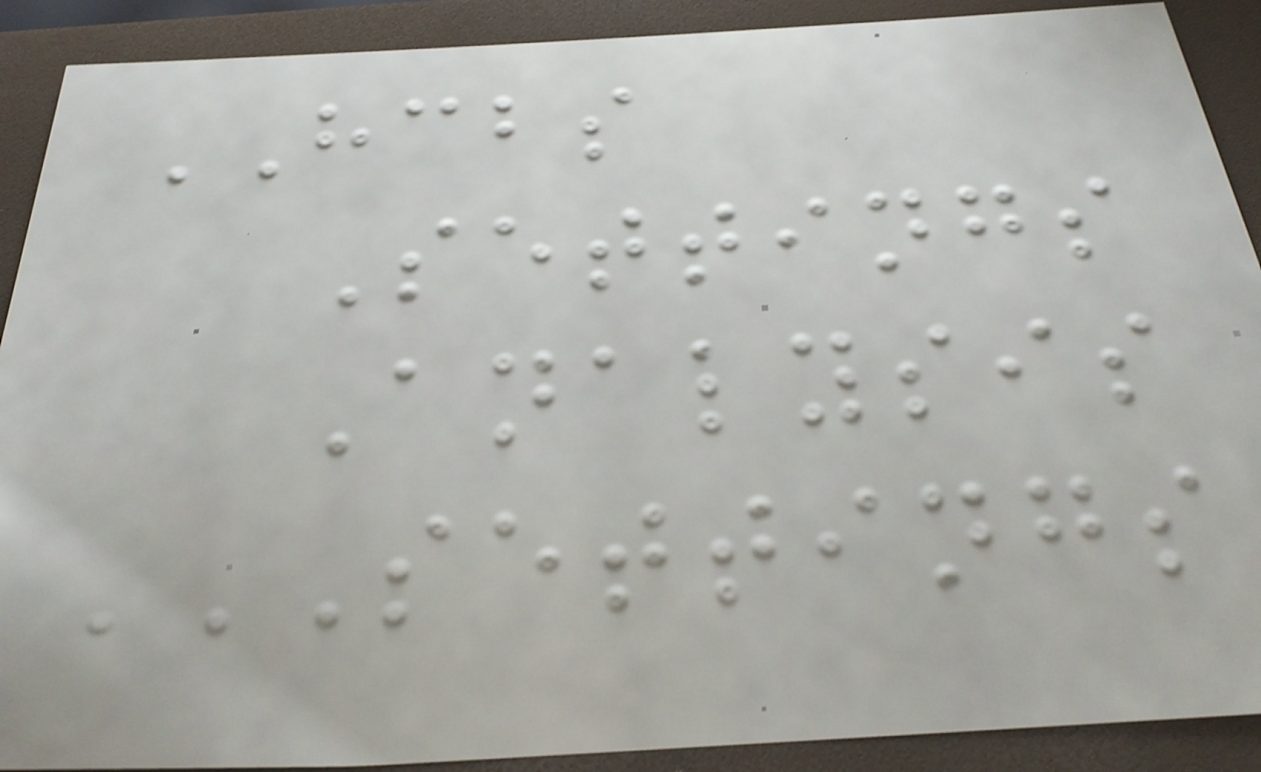HCBS
Settings
Analysis
SETTINGS
